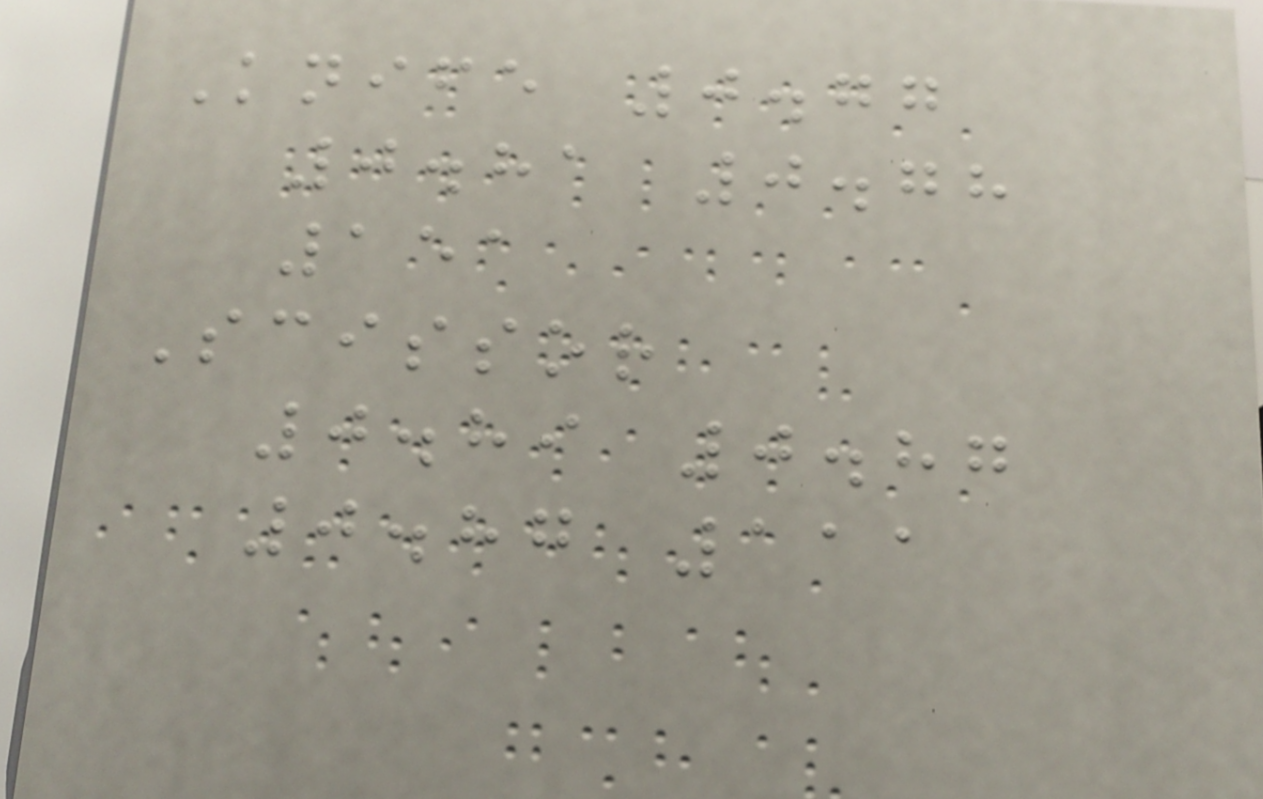Knife 0.77
0.81 0.78
151
Scissor
0.89 0.87
0.87 111
